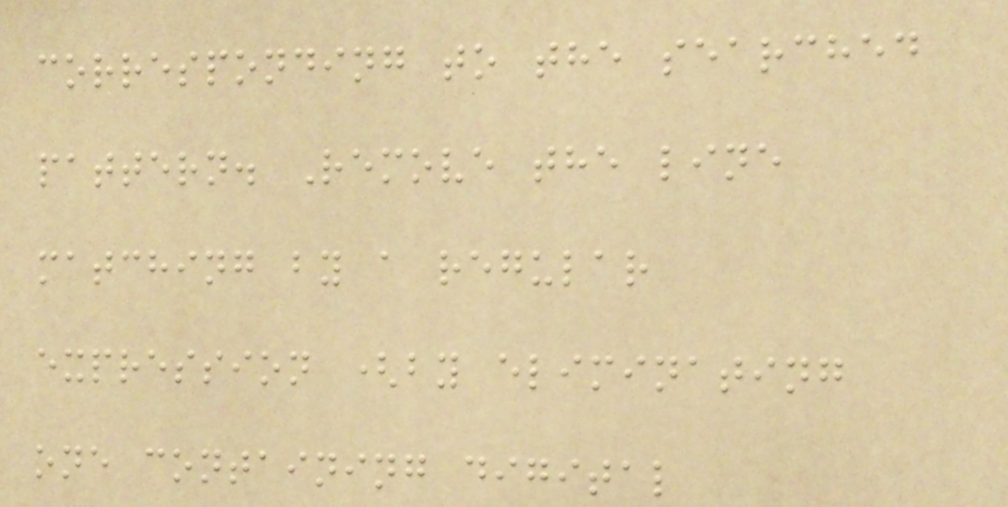corresponding to the searched
pattern. Remove the line
matching by a regular
expression (by eliminating
one containing digital
